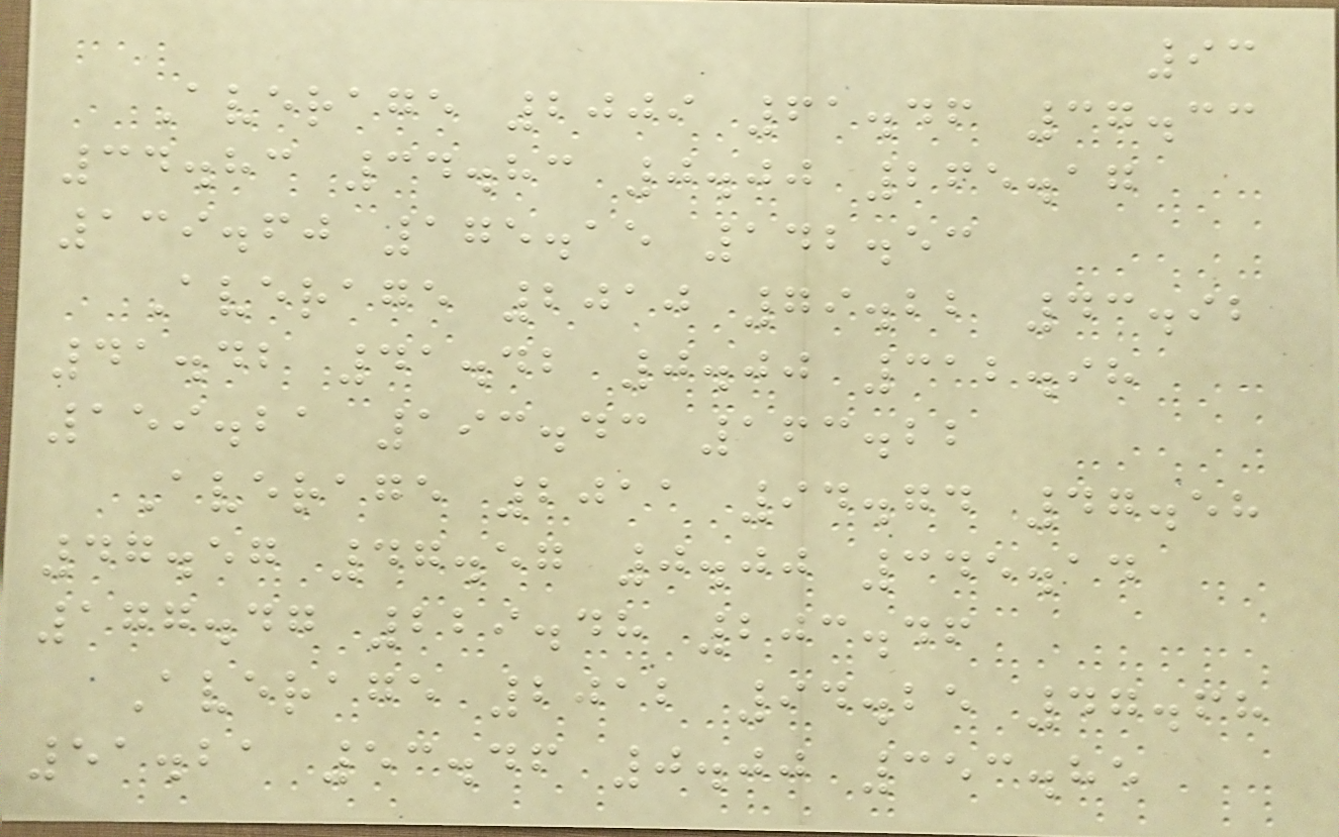93
Average 2009 61.46 37.33
34.83 34.83 0.00 265.17
139.60 175.15 142.53
Average 2010 79.22 43.92
41.42 41.42 0.00 312.98
159.21 193.43 163.22
Average 2011 94.74 47.58
47.57 47.57 0.00 345.14
177.47 229.48 203.46
Average 2012 94.25 47.68
51.21 53.46 0.00 353.85
